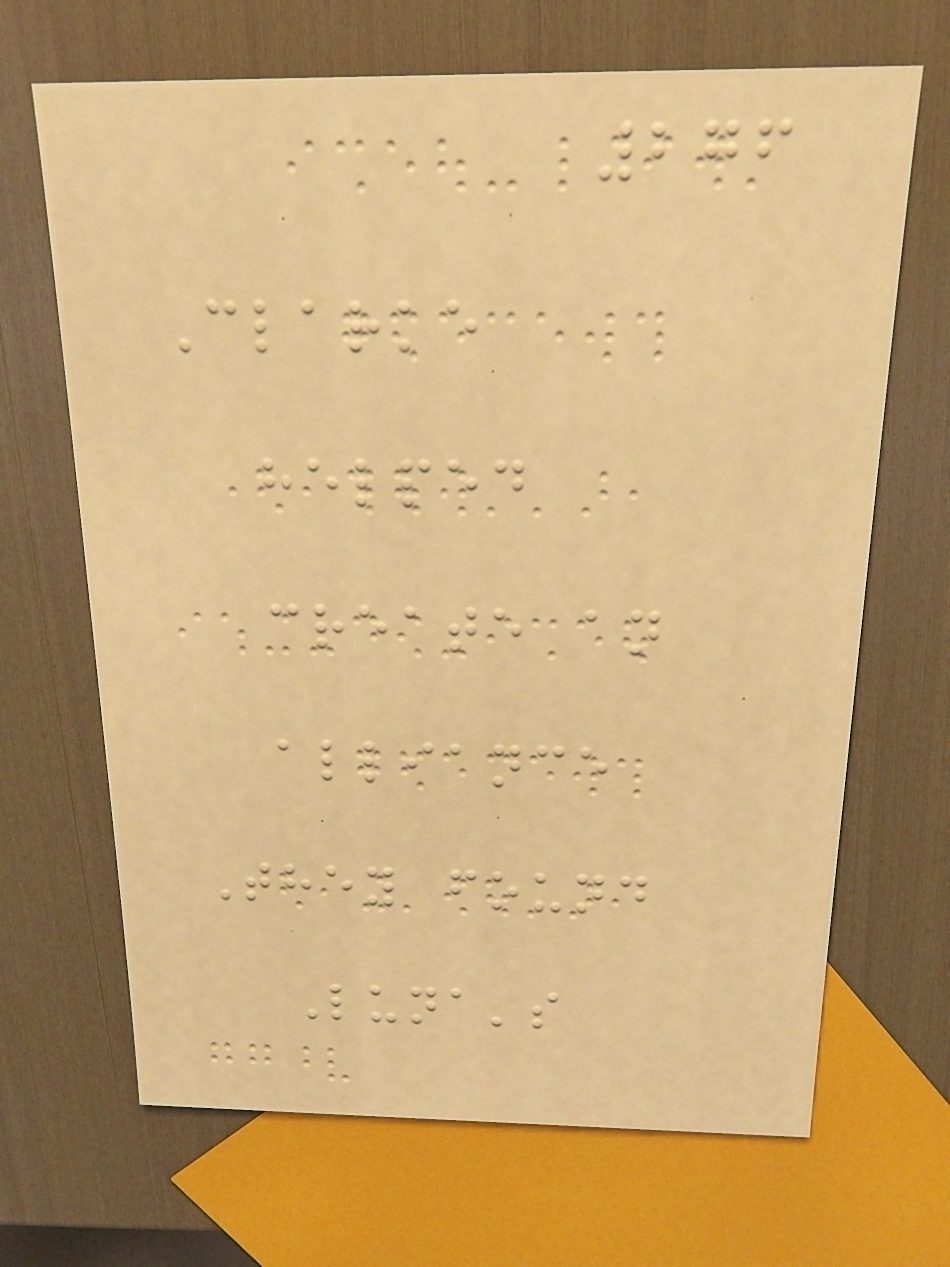276
Clarke
helped
create an
alliance
They found
Luna's
